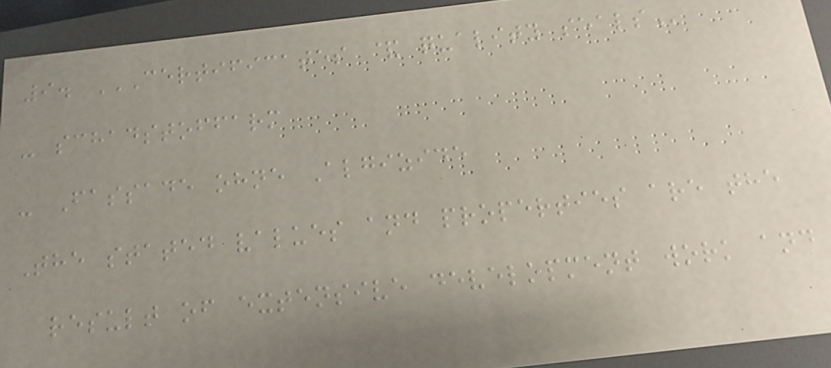9. CERTIFICATES & QUALITY SEALS
- schadstoffarm
- Fassade ohne Algizide
The stated values and properties are the
result of extensive development work and
